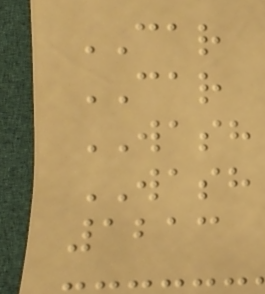CAR
CAR
WASH
WASH
1213
